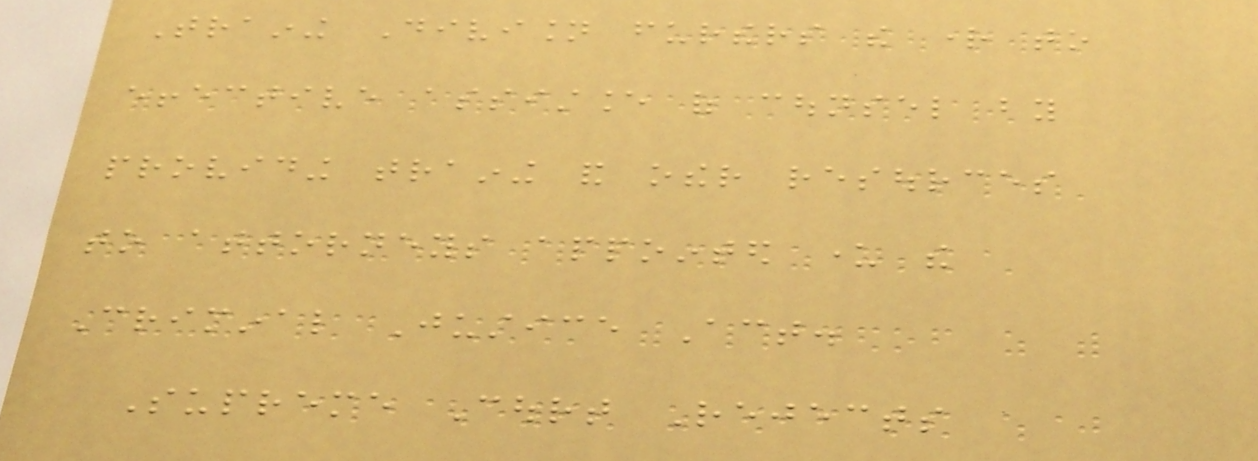Training Division furthers the right to
effective assistance of counsel by
providing training and other resources
to attorneys appointed under the
Criminal Justice Act.
Supreme Court Rejects
